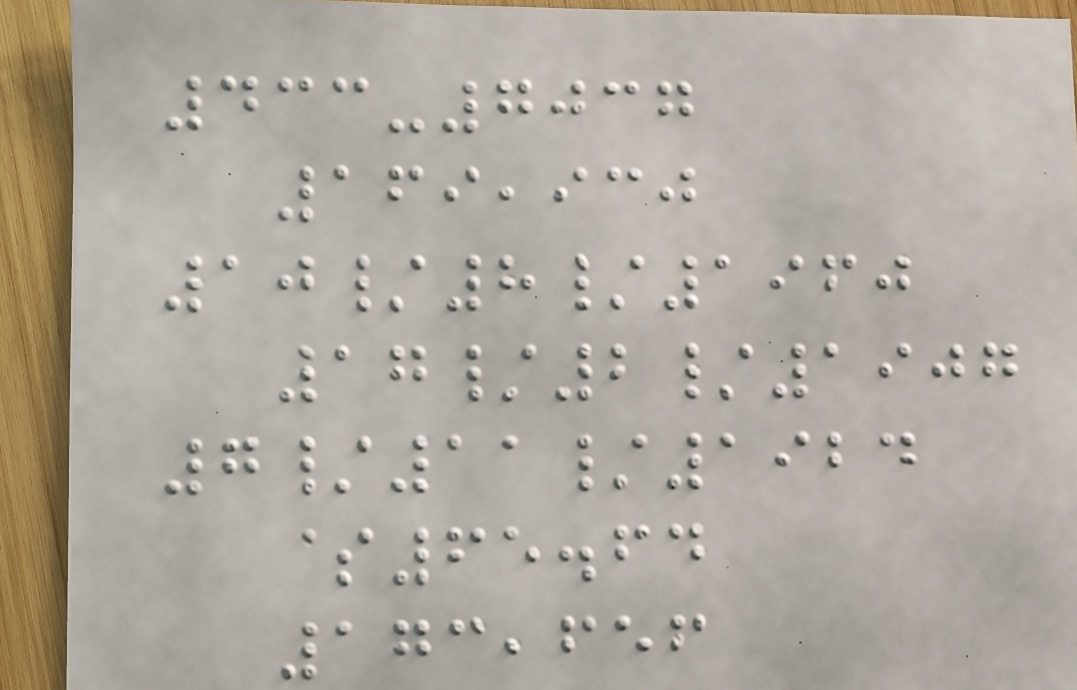433-7037
169,930
10/8/1960
17/2/1907
7/11/1924
$65.64
173,656
